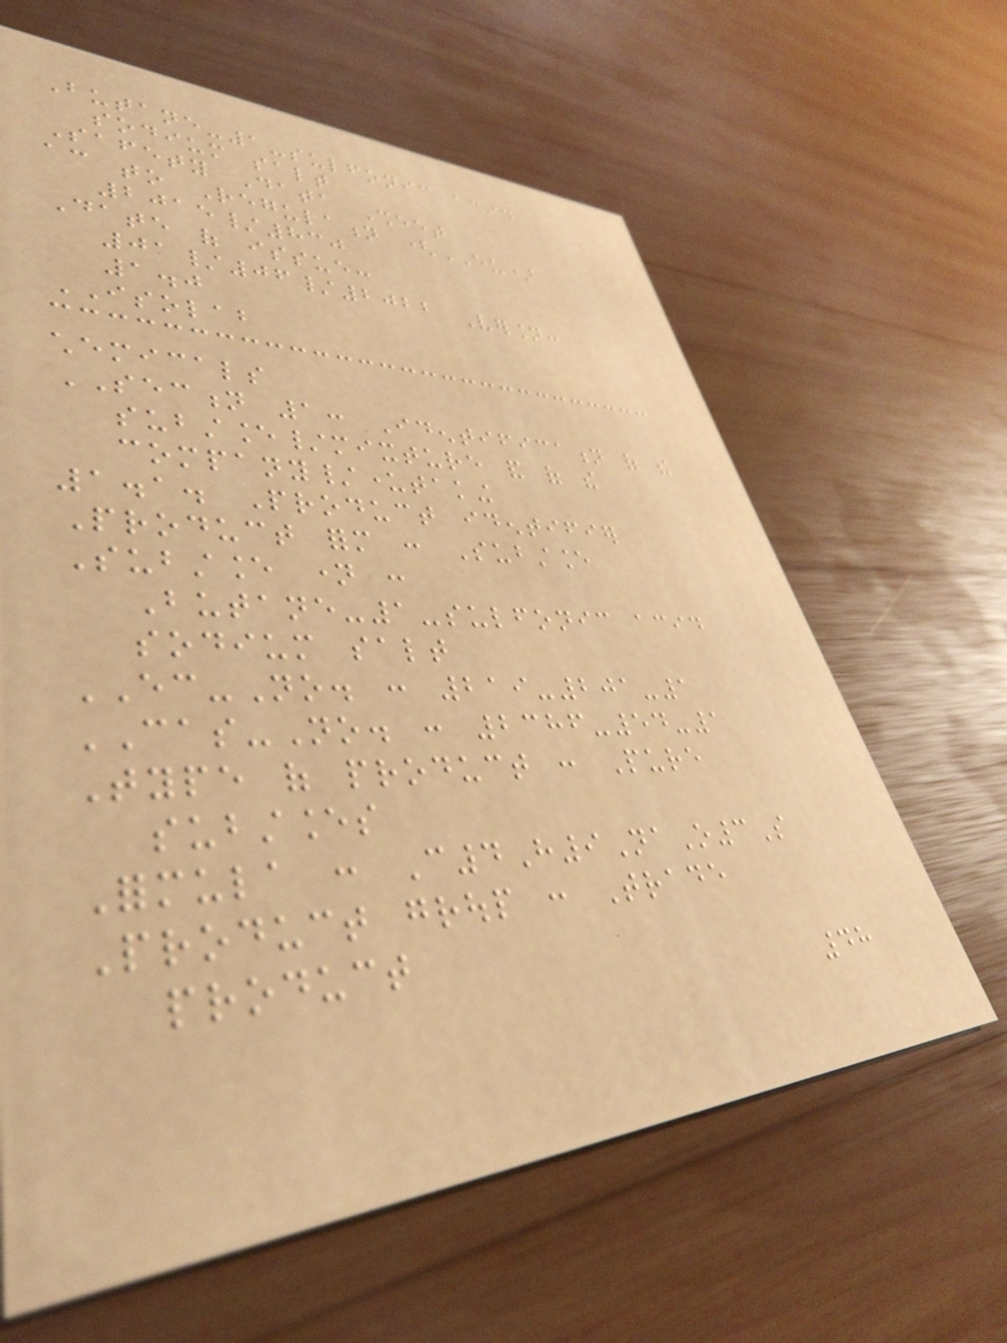Butane-1-sulfonic acid
sodium salt
Safety Data Sheet
according to Regulation (EU)
2015/830
Date of issue:
01/06/2022 Version:
1.0
ISOLAB
chemicals
SECTION 1: Identification of the
substance/mixture and of the
company/undertaking
1.1. Product identifier
Product form : Substance
Substance name :
Butane-1-sulfonic acid
sodium salt
EC-No. : 219-201-1
CAS-No. : 2386-54-1
Type of product : Pure
substances
Formula : C4H9NaO3S
Product group : Trade
product
48
